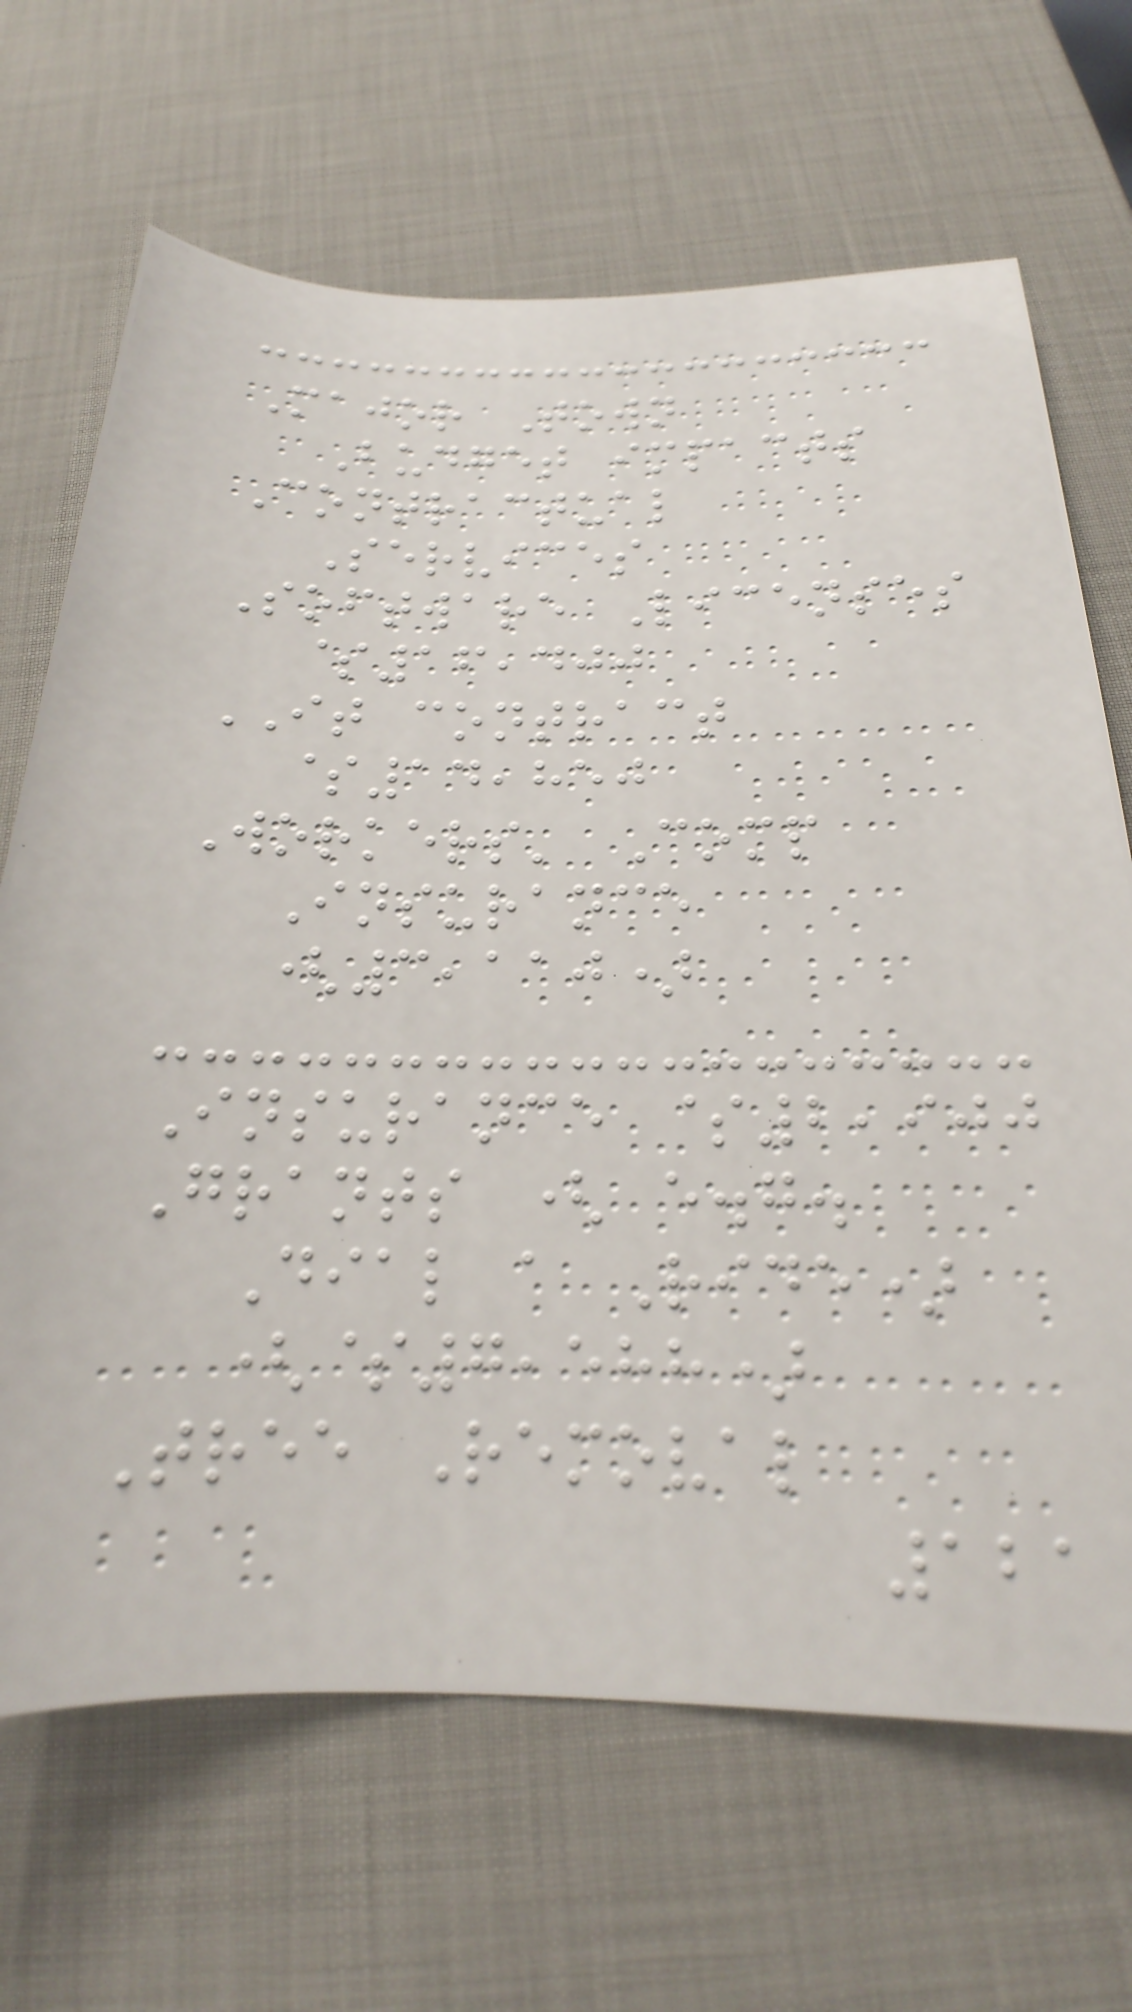Major Town
Budget impacts
Contractual
Services
Software Licenses
$16,400
IT contract
$14,850
Workers' Comp
Insurance
(3,110)
Insurance $2,900
Grants ( e.g.
Dial a Ride)
($7,588)
Tree Removal
121
